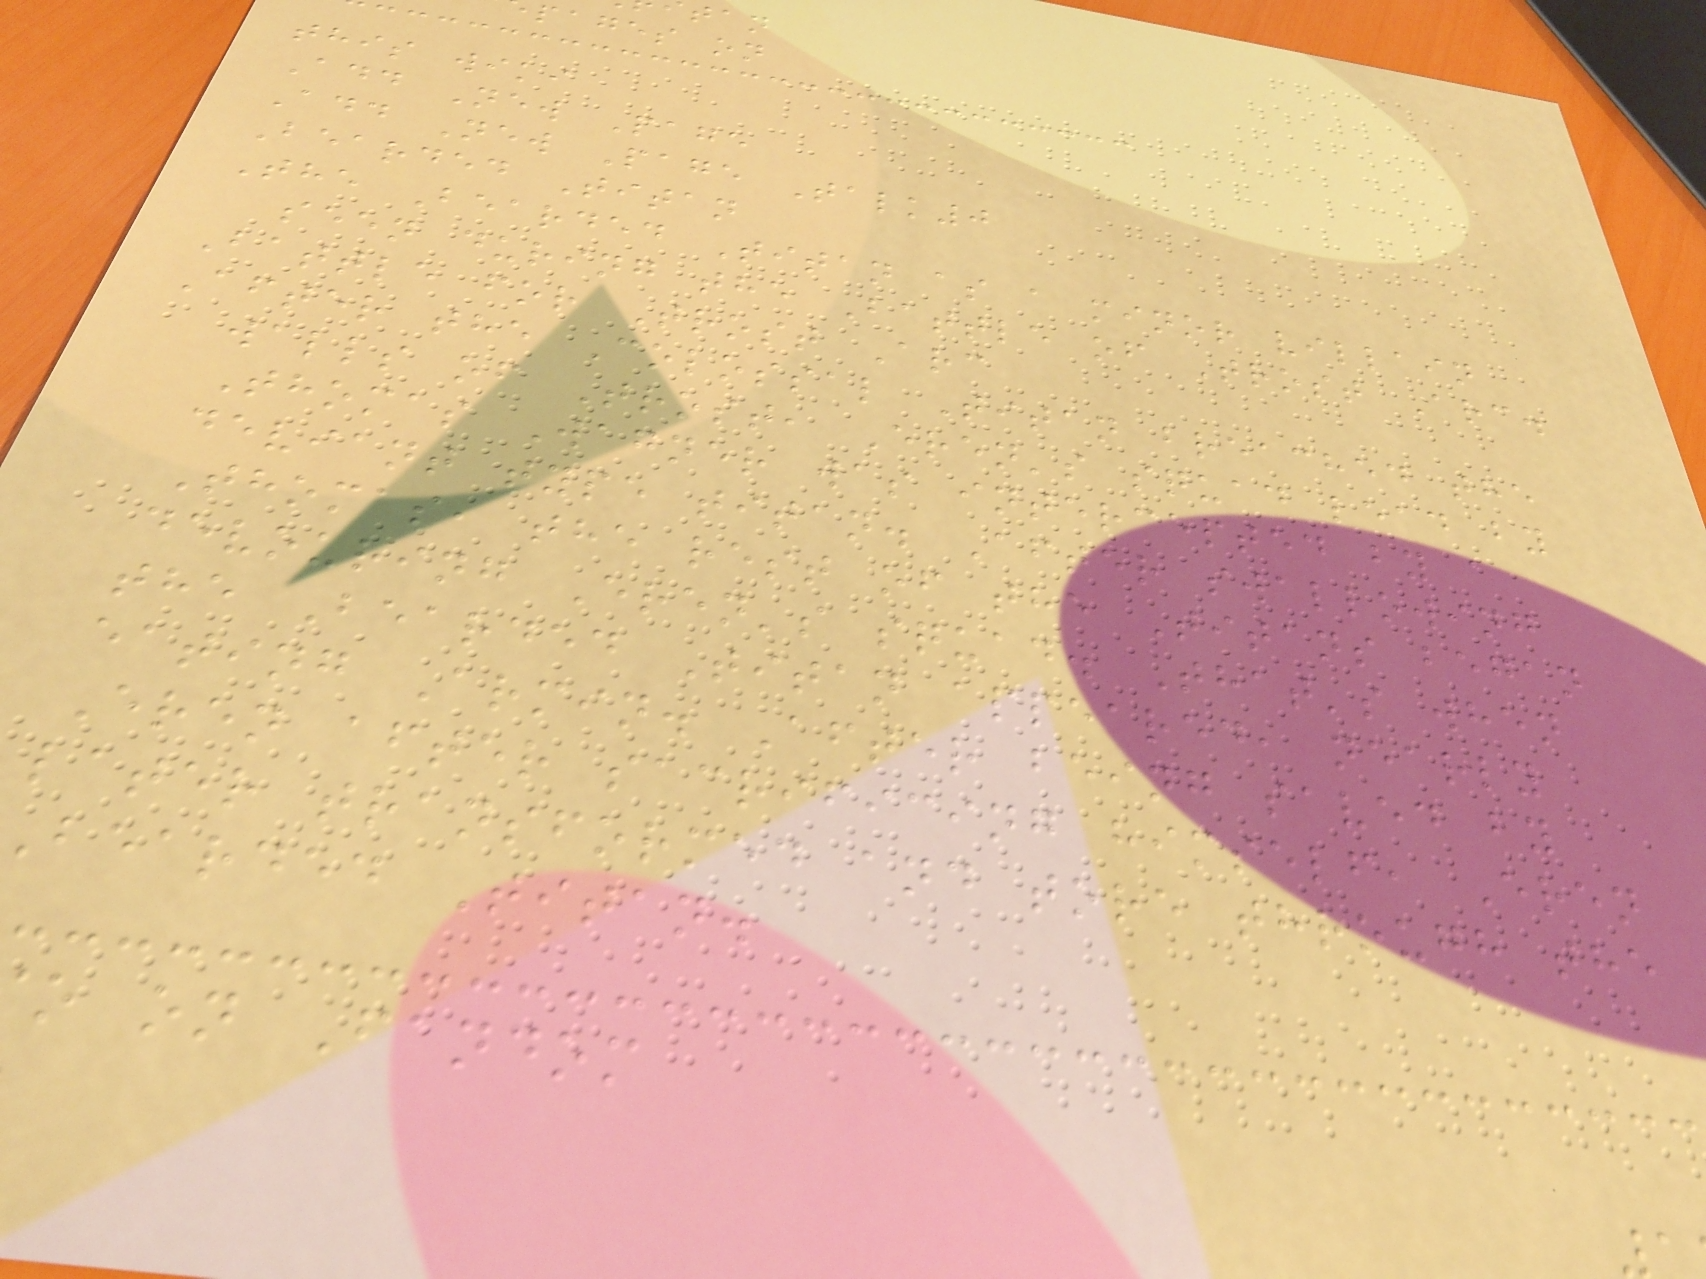pages on
this wiki
Add New Page
Add New Page Talk0
Bearded Titan
The Bearded Titan as a minor villain
seen during the Battle of Trost Arc.
Battle for Trost Arc
After the Colossal Titan breached the
walls of Trost, Eren's squad lead by
Thomas Wagner was intercepted by a
deviant type titan. After swallowing
Thomas, the rest of the Titans began
devouring Eren's squad. That's when
the Bearded Titan appeared, nearly
eating Armin. After being saved by
Eren after sacrificing himself, Eren
later transformed and tore through the
bearded Titan.
o on Fandom
